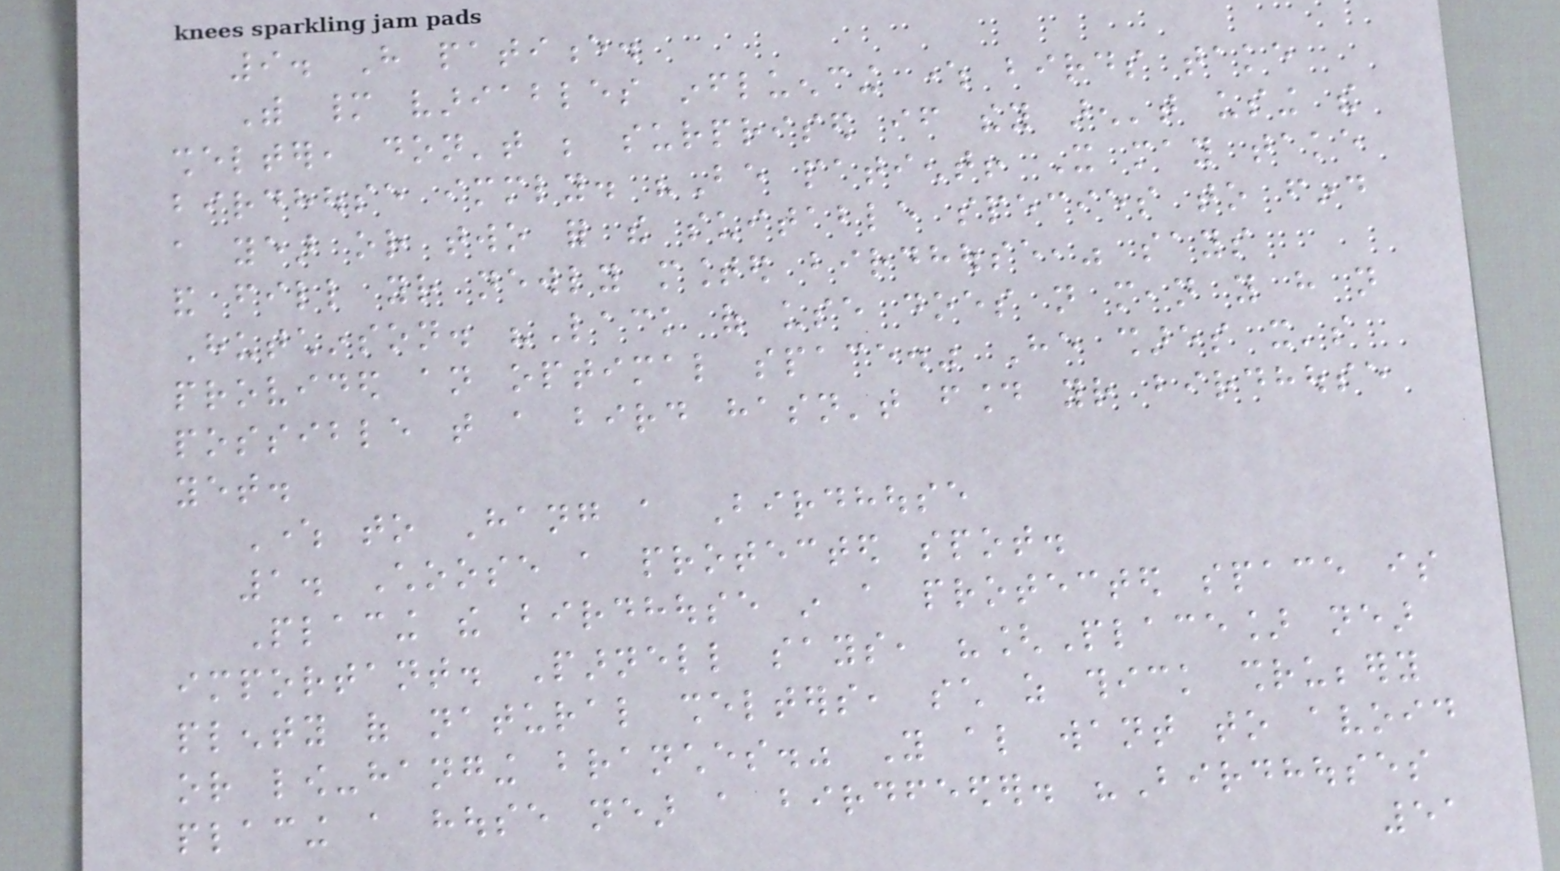9. Have patience.
With many variables influencing where birds take
shelter, don't be surprised if they aren't using the
birdhouse immediately. "Be patient! It may take
a year or two for the suitable species to find
and fill your newly mounted birdhouse," says
Hutchinson. "Lack of use does not mean you have not
provided an optimal space." He shares it's
possible that a bird hasn't found your birdhouse
yet.
Where to Hang a Birdhouse
1. Choose a protected spot.
Placing the birdhouse in a protected space is
important. Parnell says, "[Place] near
plenty of natural shelters, such as thick shrubbery
or low-hanging branches." You also want to avoid
placing a house near a birdfeeder. "Birdhouses
51
